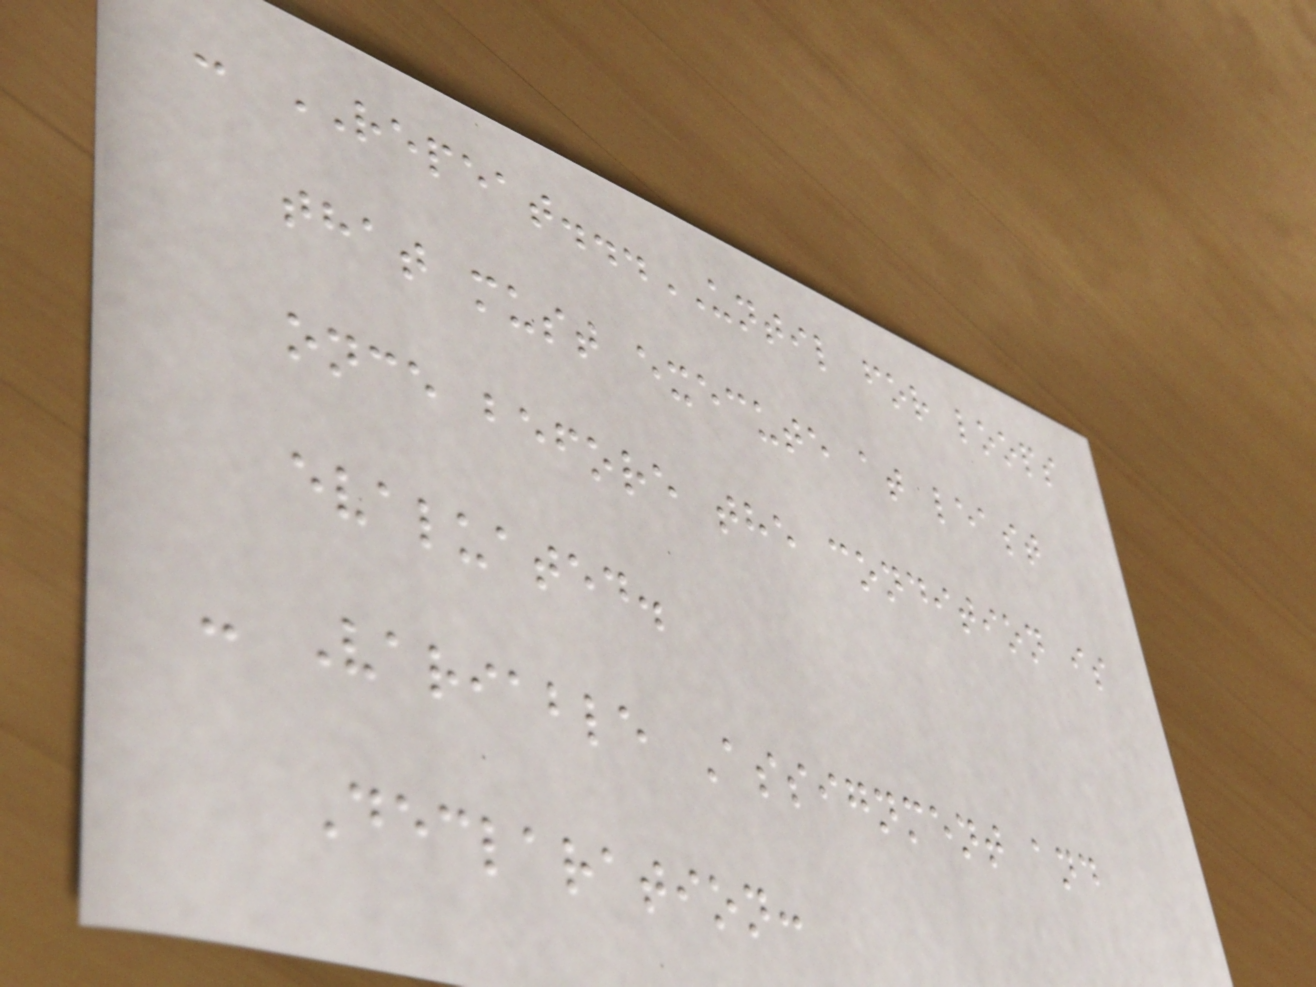- REPEAT...UNTIL for loops
that must execute at least
once before the condition is
evaluated.
- Variable Assignment and
Declaration:
